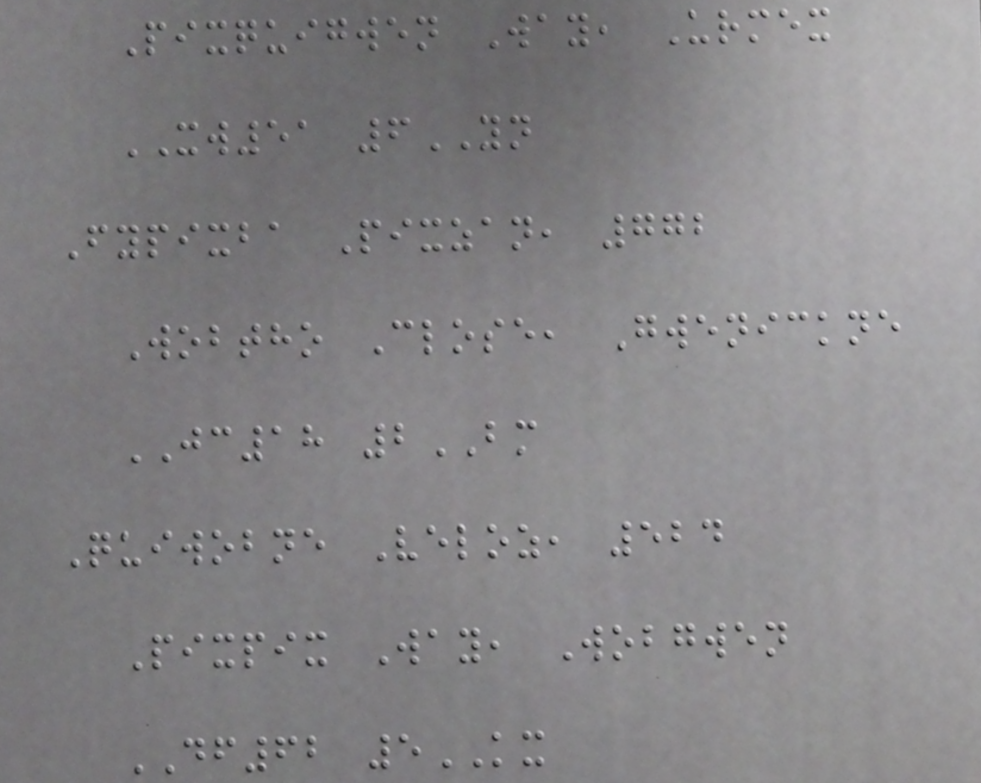Pixquigwen Way, Urmex
XW51 6YN
Fypixba Pixzan, 772
Wobtho Close, Gwenickne
JC18 2BM
Quiwobne Veloz, 524
Pixpix Way, Wobgwen
DF62 5KX
